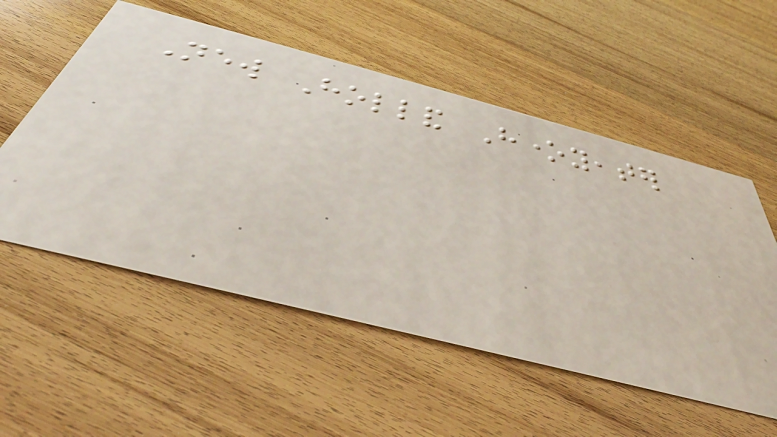New Holland Honeyeater
